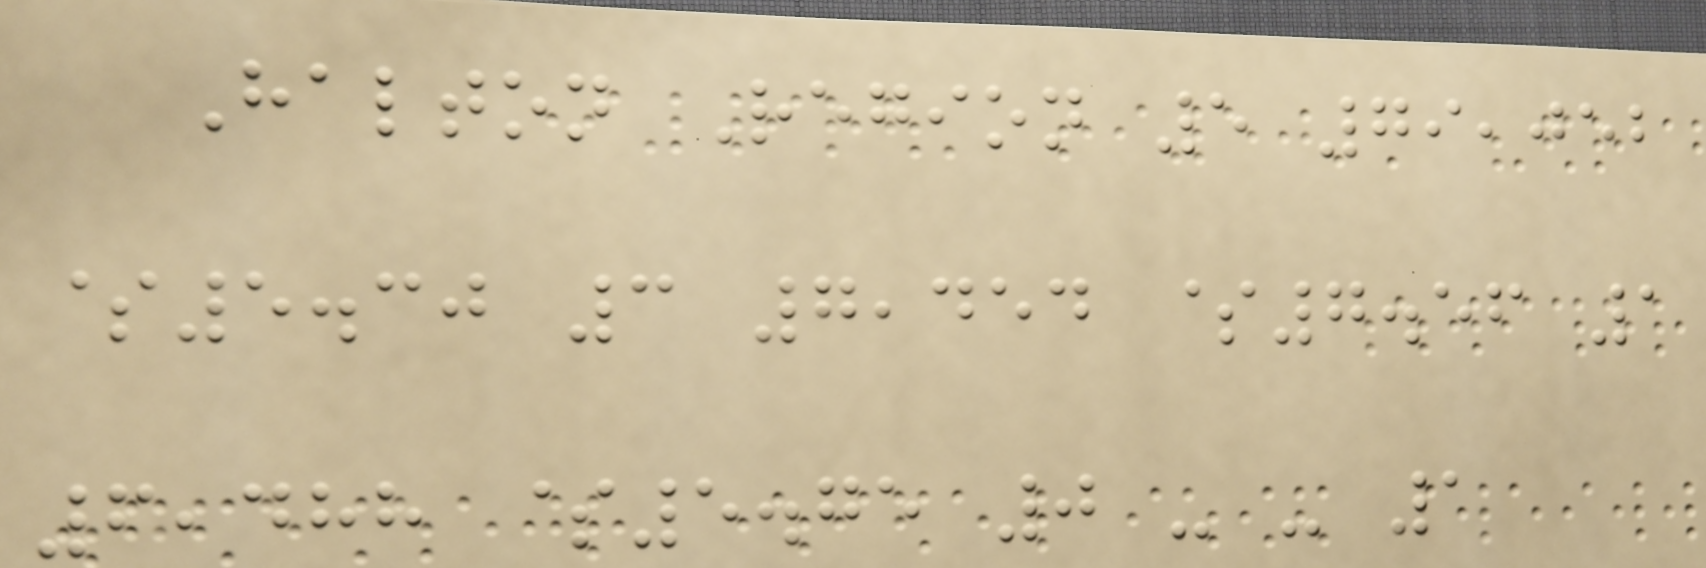Halton Region 5 79,052
$5.30 3 7,454 $7.56 1
6,488 $5.75 0 - - 1
